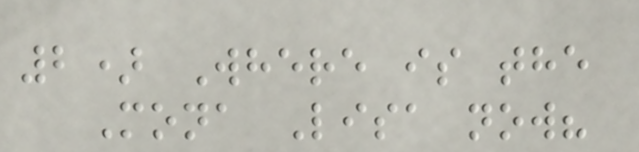2) Where is the
Mona Lisa now?
